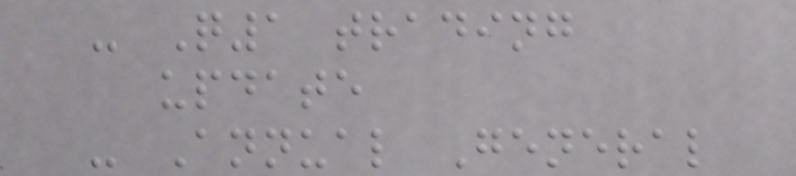- Q1 trading
update
- Annual General
